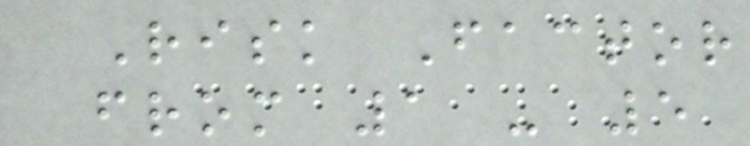Risk Factor
from 1 - 5
